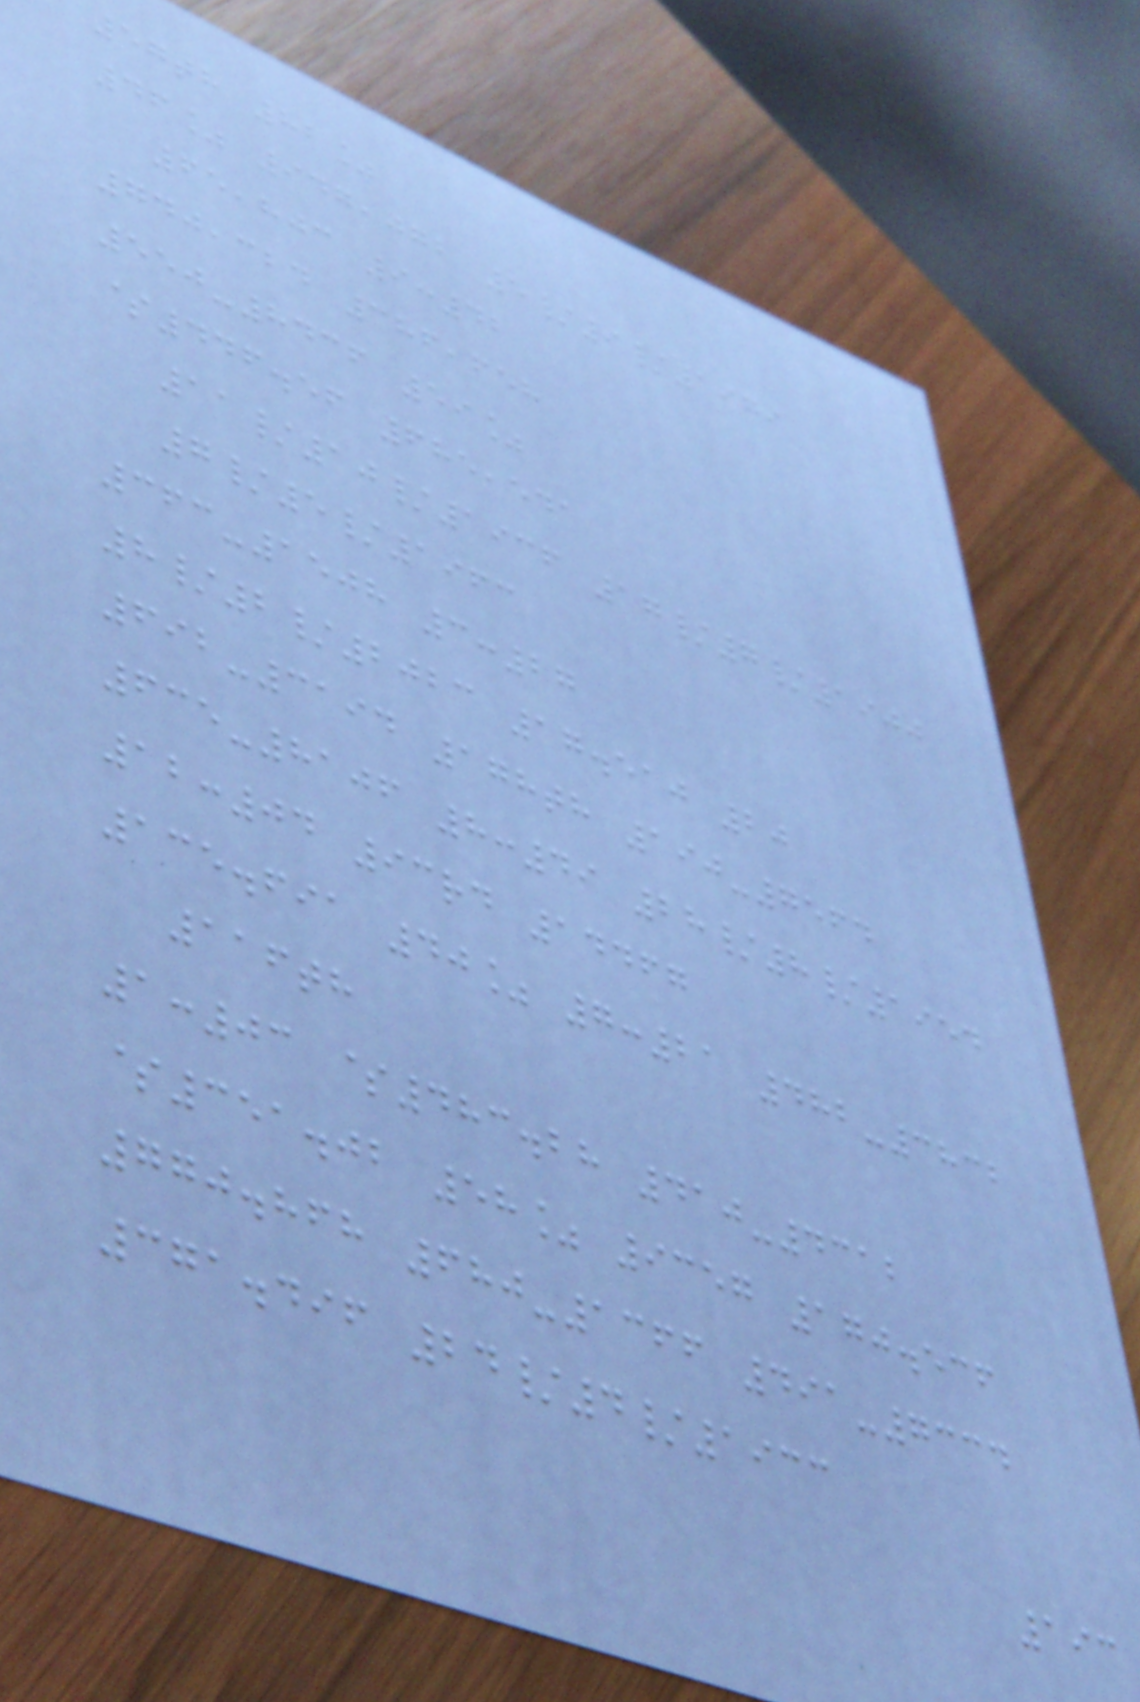57th 82%
46% 947,072 5/9/1979
65,803 9:42
740,324 386,658
550-8436 59%
$446.56 685,541
11/10/1936 17/7/1900
7/5/1963
363-1508 3:27
8/2/2023 17.510 20
692-3194 178th 190-7564
635-8106 8:49 28/8/1954
12:04 93rd 14467
135.691 40% 7:21 482-3832
116th
1:03 $483.28 410-4312
$351.02 58% 9357 170.536
770.868 680-1366 491-7334
371.496 24/4/1933
193
